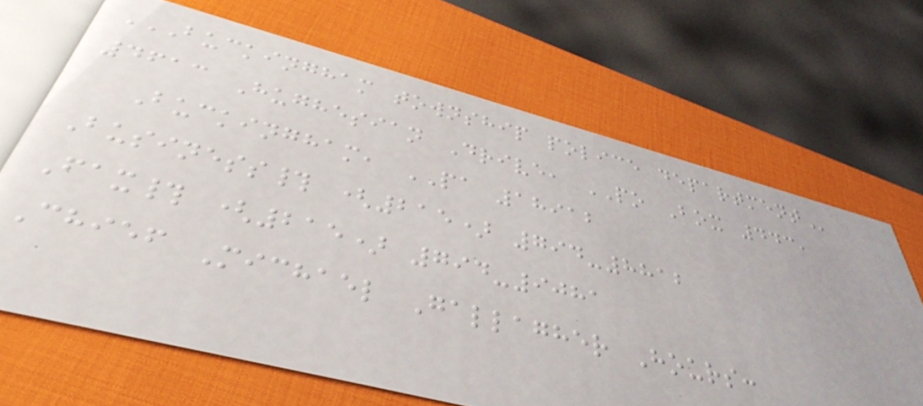BUCKINGHAM TOWNSHIP POLICE DEPARTMENT
4613 Hughesian Drive, PO Box 443,
Buckingham, PA 18912
Business# (215) 794-8812
Fax# (215) 794-9081
Chief Michael Gallagher Hours:
